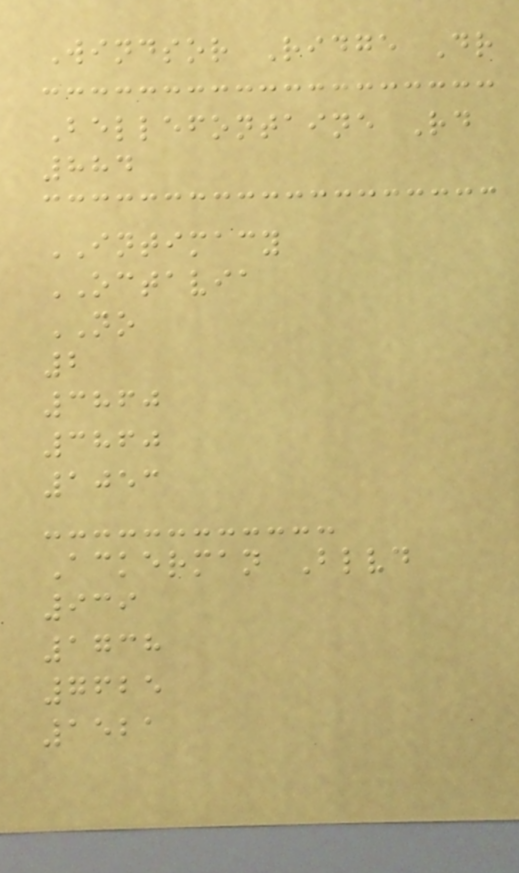Windsor Ridge Dr
Bellefontaine Rd
884
INTIMACY
OCTAVIA
NO
2
3860
3860
1053
Ackerman Blvd
939
1738
7625
1521
